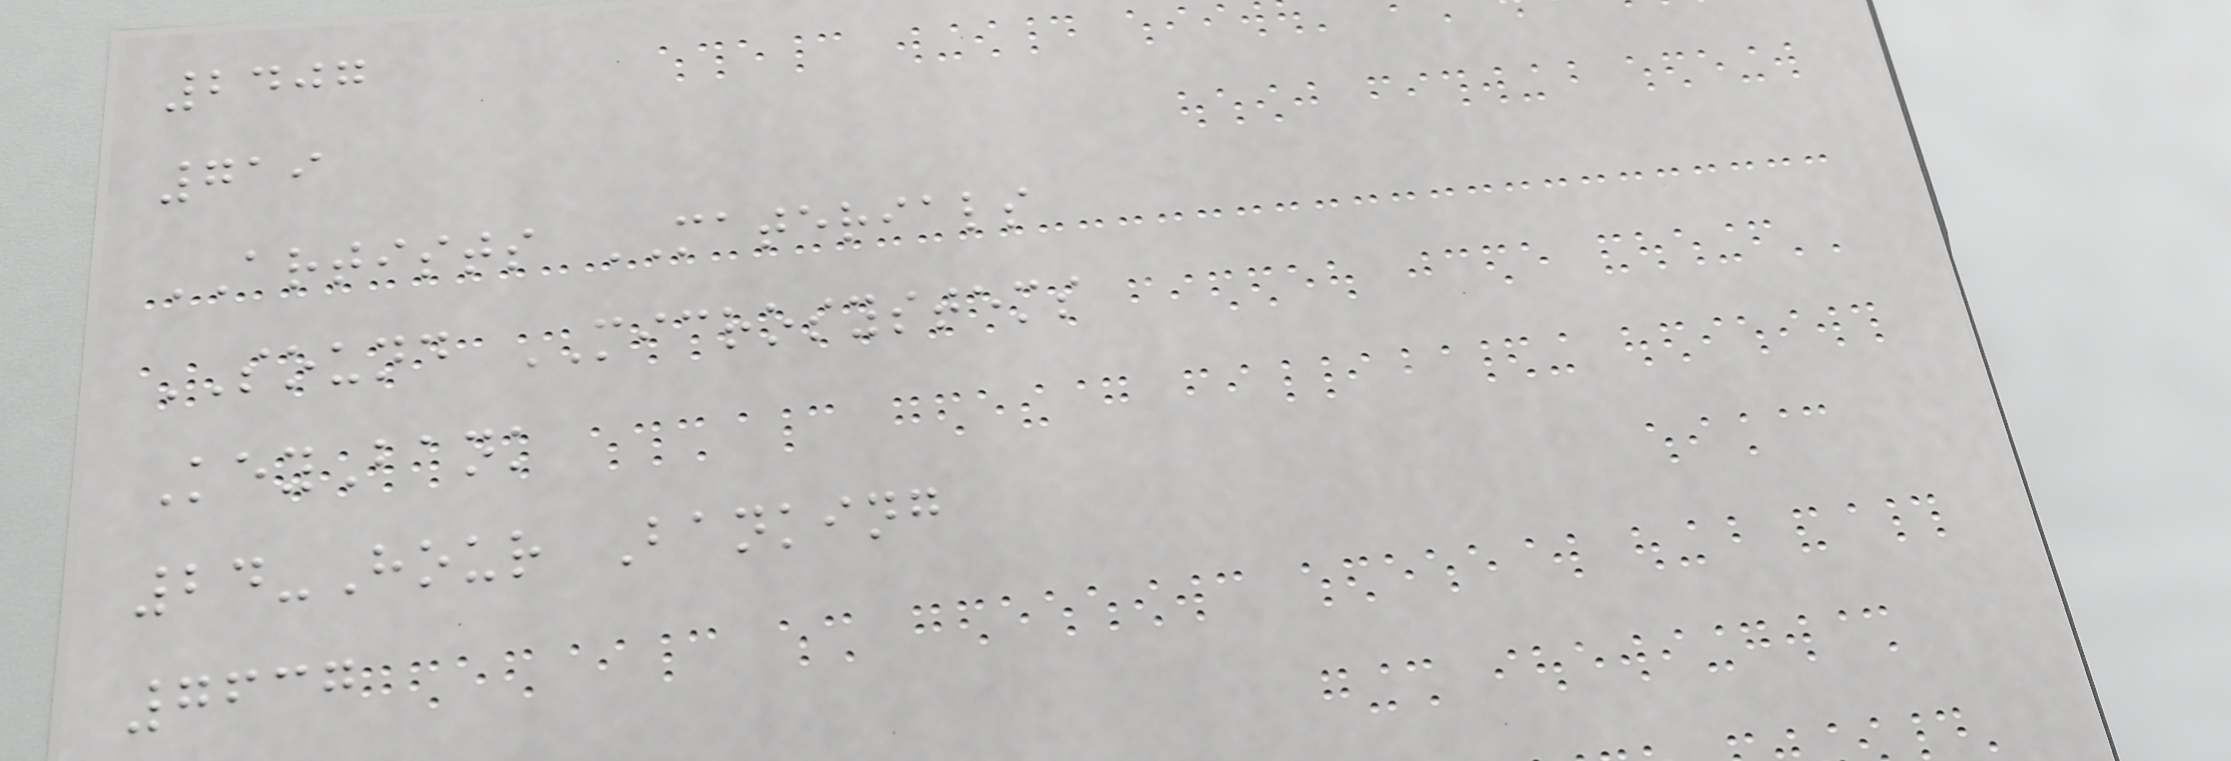2407
719
ARTISTS MATERIALS
SOUND MICROSYSTEMS
KeyBank
24-Hour Banking
7637
